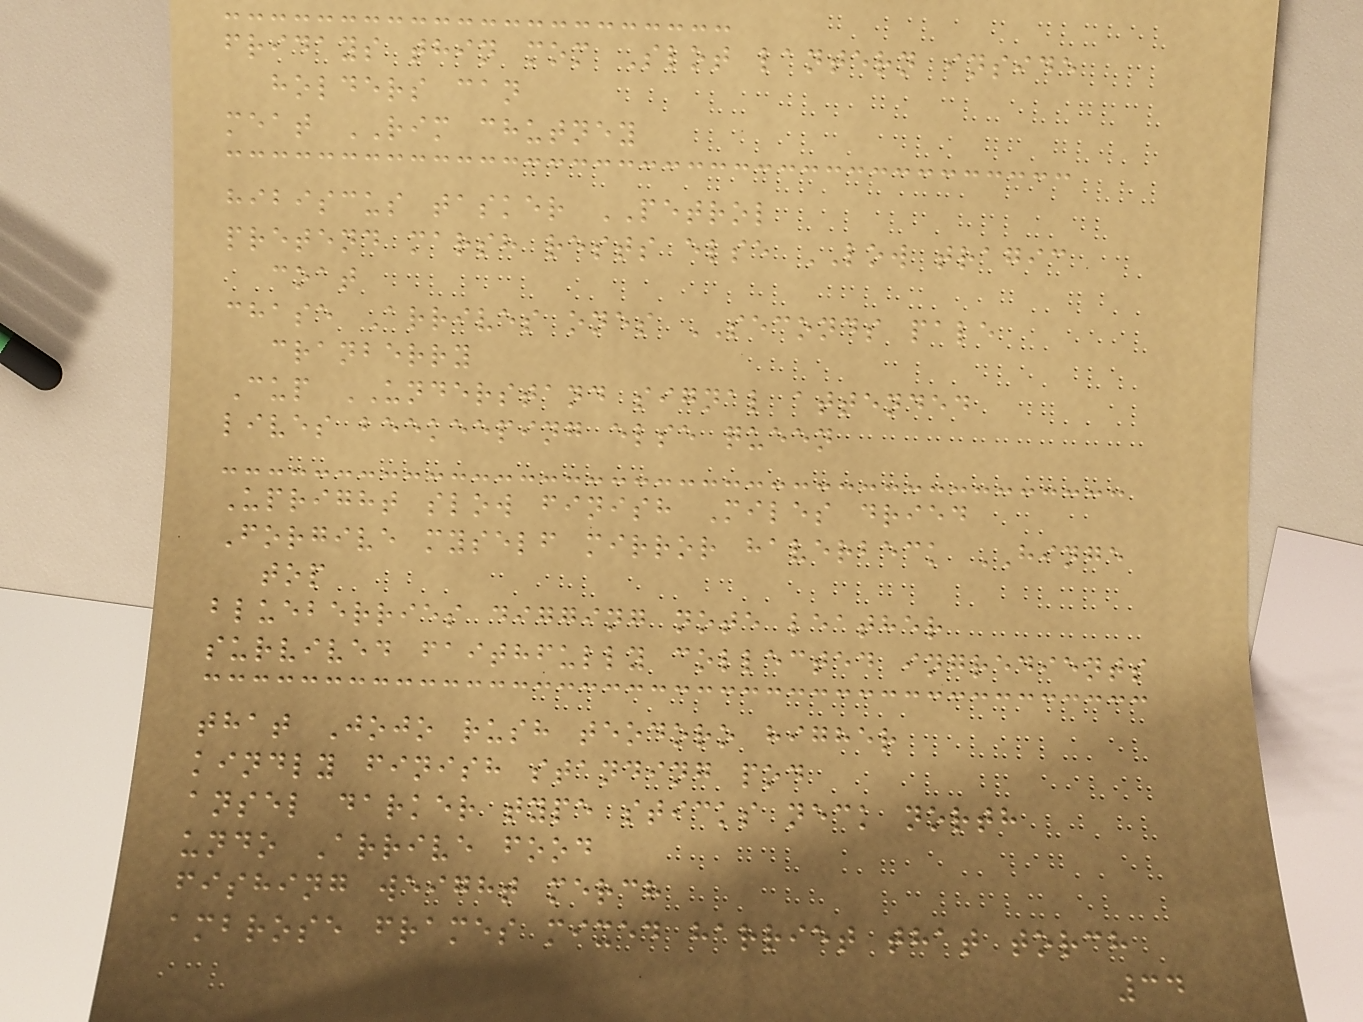fridays thin mom Slot lantern inside
holders can
meat RIM chutney
hibiscus tasker PETROL
pretend marsh rests else LOW tragic
coat
chase Arrives ones SECONDS pale
cranberry
Cup UNDERSTAND signal attended
lives beekeeping else queen
Upright slow finish Miles dried
Forgive myself mirror haverbeck HINGE
top
blueberries digging note leather
survived faithfully collected ingredients
that Jojo rush teodoro higher
kindly finish standing pod
ansel darker type sticks neck north
undo Arrive food
fishing weight merch
ambrose frames mixed harriet that torch
34
